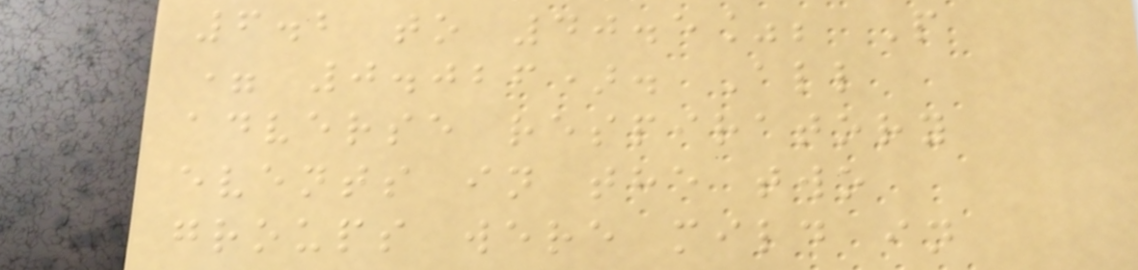6.2 to 40.5%; P
= 0.026). All
adverse respiratory
events in the two
groups were mild in
